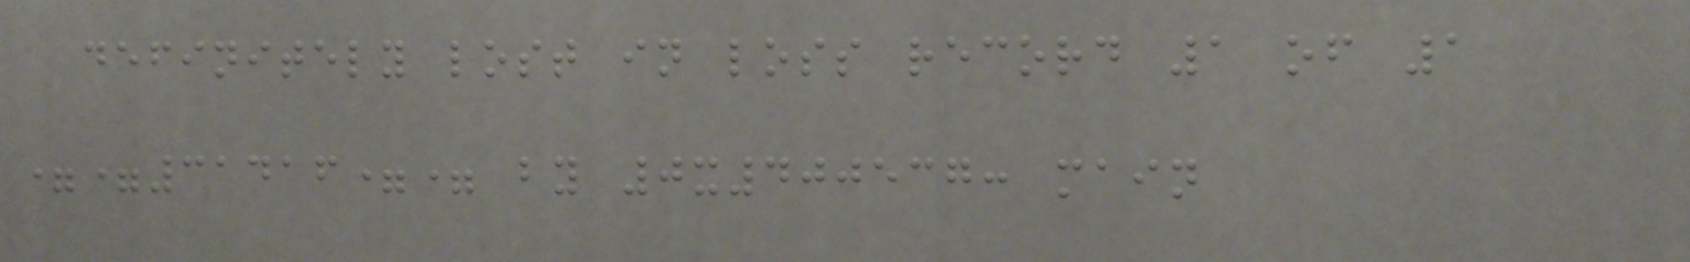definitely lost in loss record 1 of 1
==31416== by 0x400537: main
